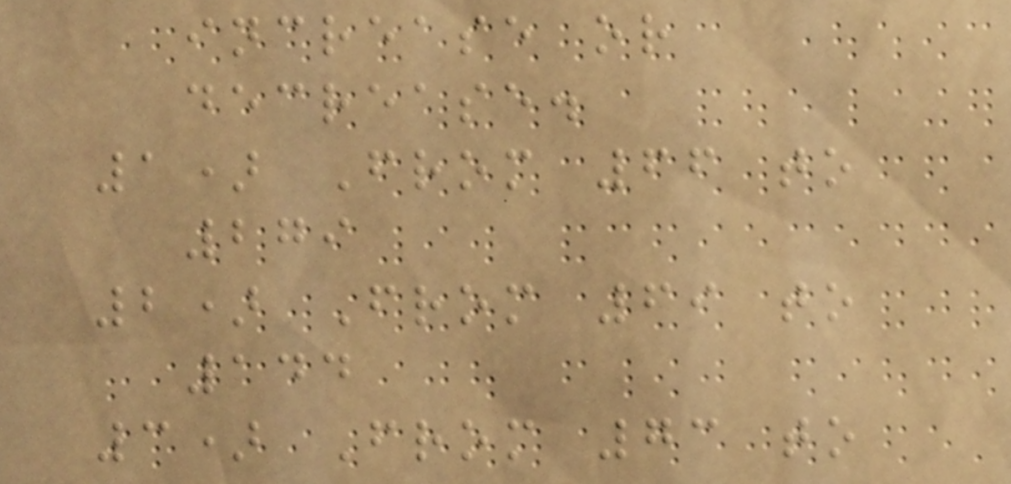increase or
decrease.
1) From 66 to
279
2) From 69 to
144
3) From 73 to
